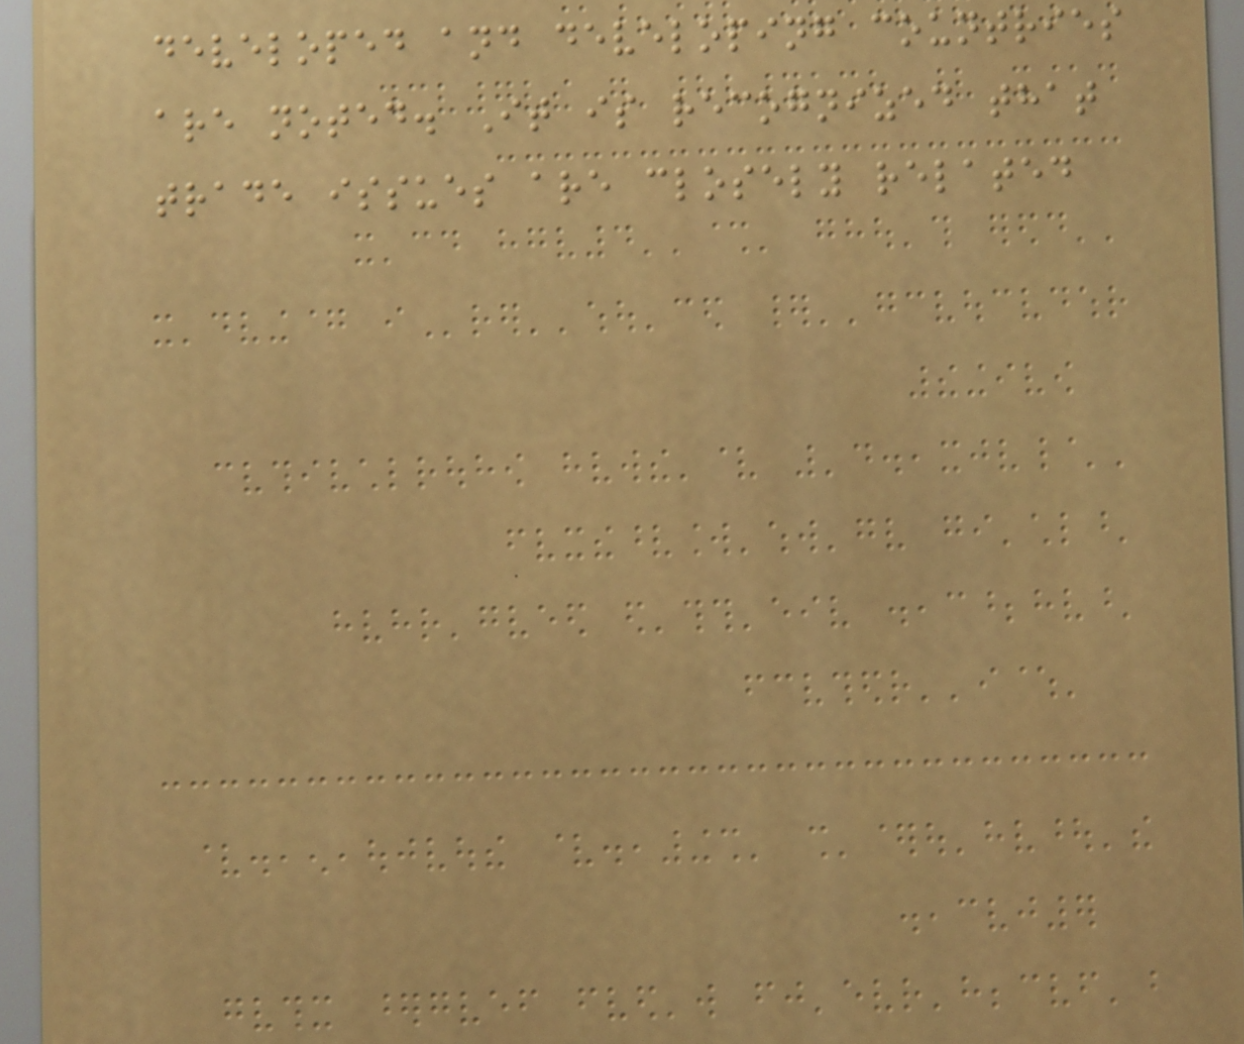developed and developing countries
are noted. It is recognized that
trade issues are closely related
